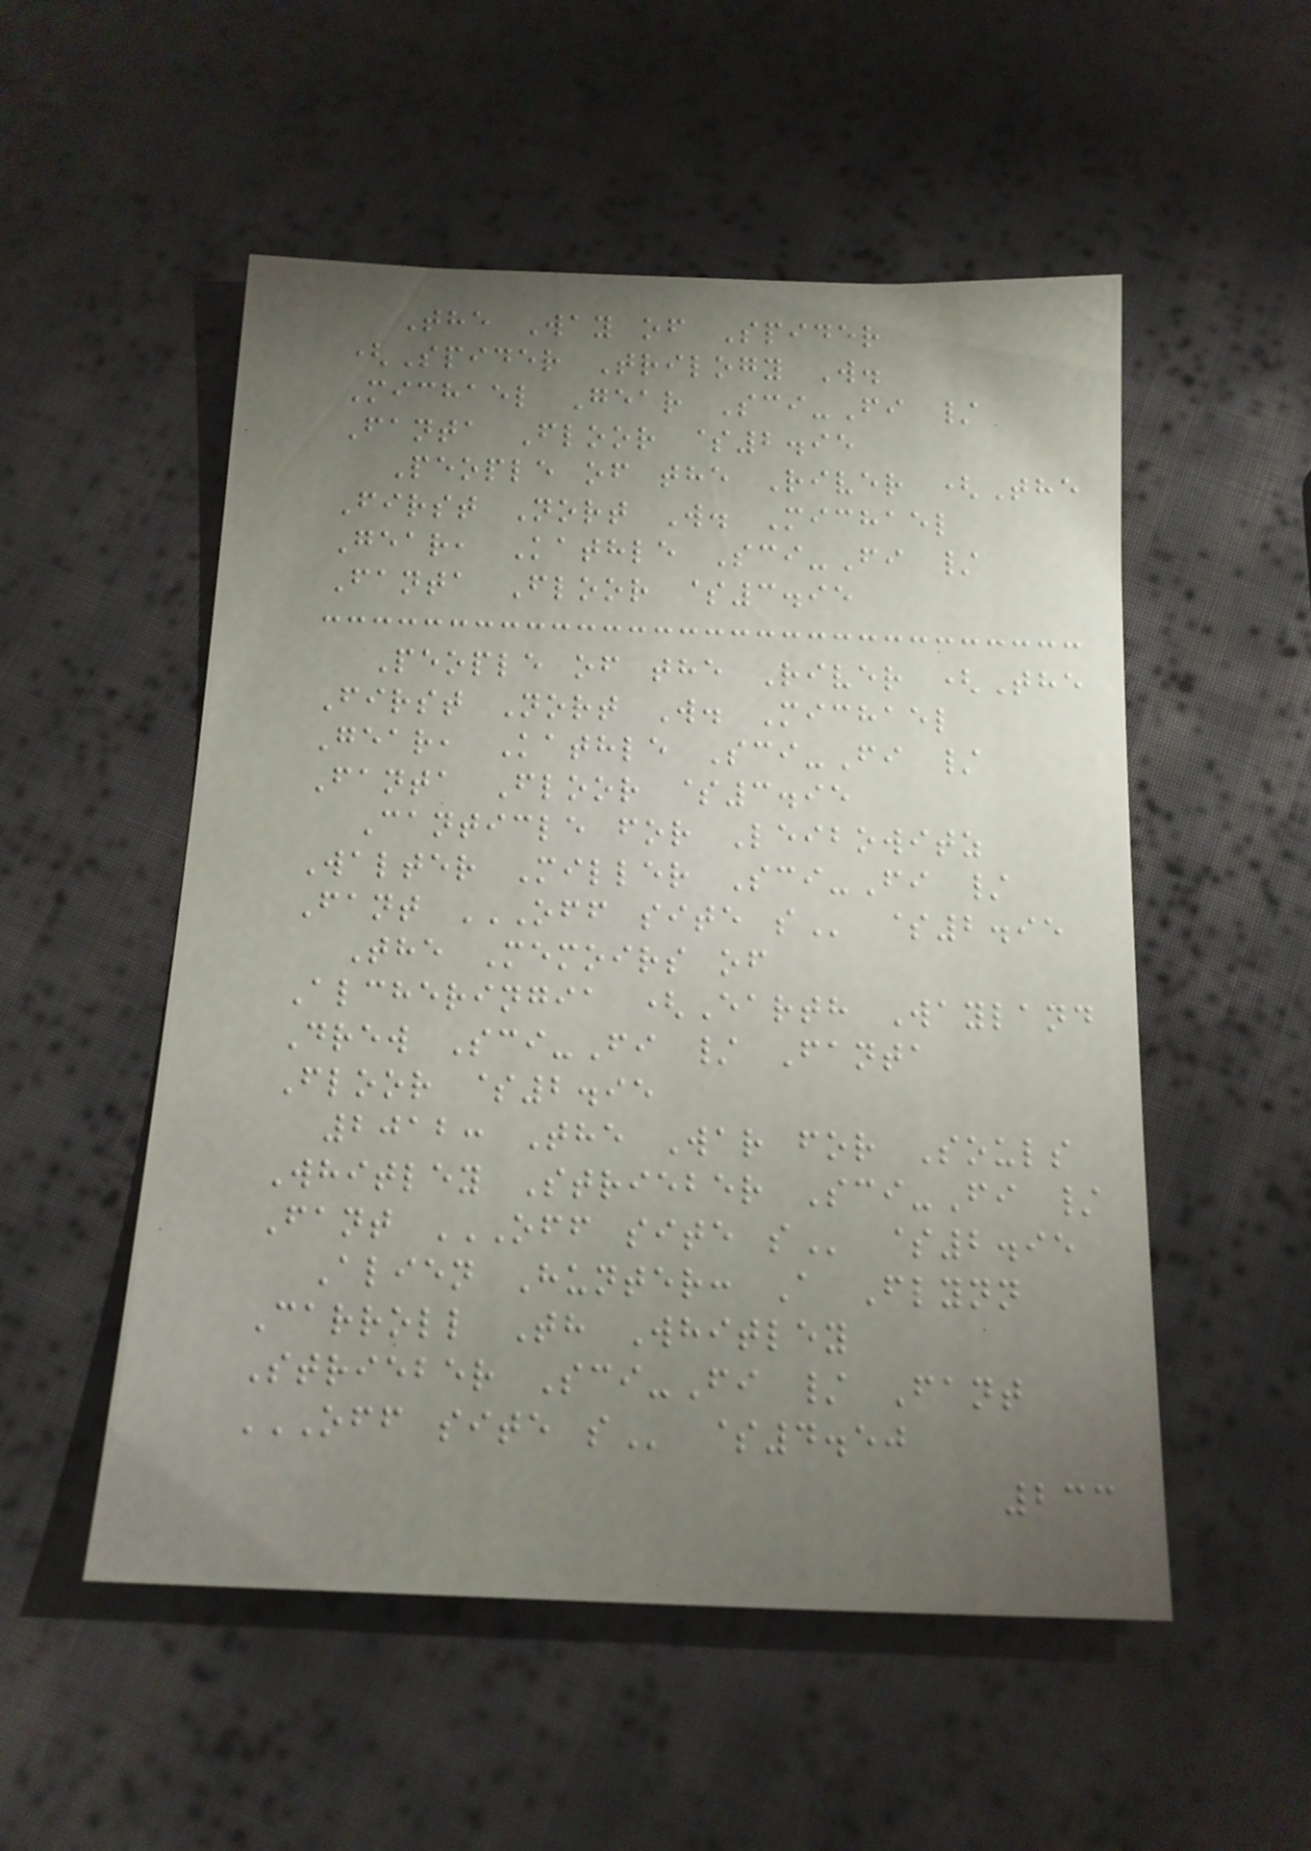The Way of Spider
(Spider Trilogy W.
Michael Gear Sci-Fi /
Fanta Floor $2.95
People of the River (The
First Nort W. Michael
Gear, Kathle Sci-Fi /
Fanta Floor $3.95
People of the River (The
First Nort W. Michael
Gear, Kathle Sci-Fi /
Fanta Floor $3.95
Canticle for Leibowitz
Walter Miller Sci-Fi /
Fant OFF SITE S $2.95
The Memoirs of
Alcheringia (Earth Wayland
Drew Sci-Fi / Fanta
Floor $2.95
2012: The War for Souls
Whitley Strieber Sci-Fi /
Fant OFF SITE S $2.95
Alien Hunter: A Flynn
Carroll Th Whitley
Strieber Sci-Fi / Fant
OFF SITE S $4.50
233
